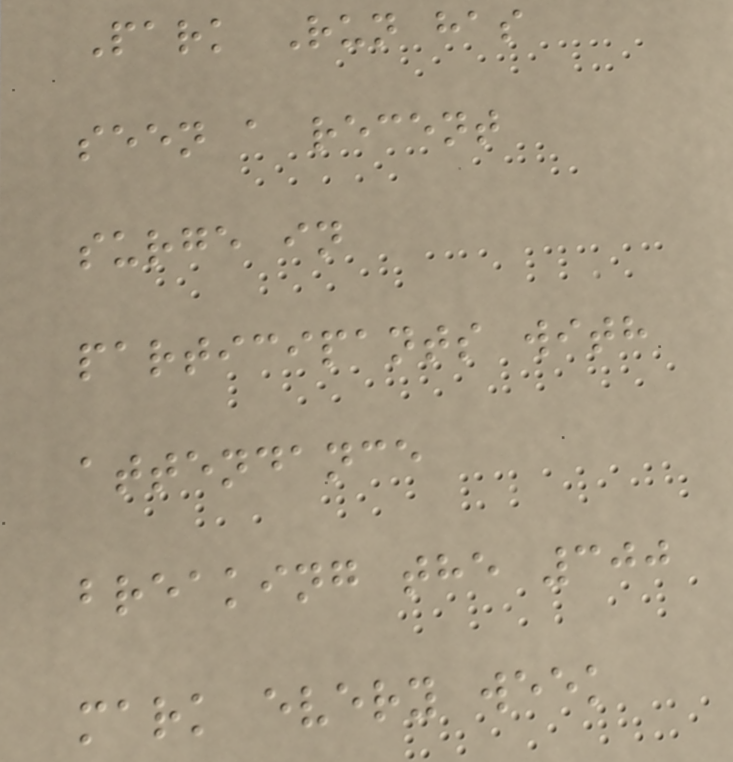Park Run has
seen a recent
surge in
participants with
attendance
breaking the 300
mark every week
